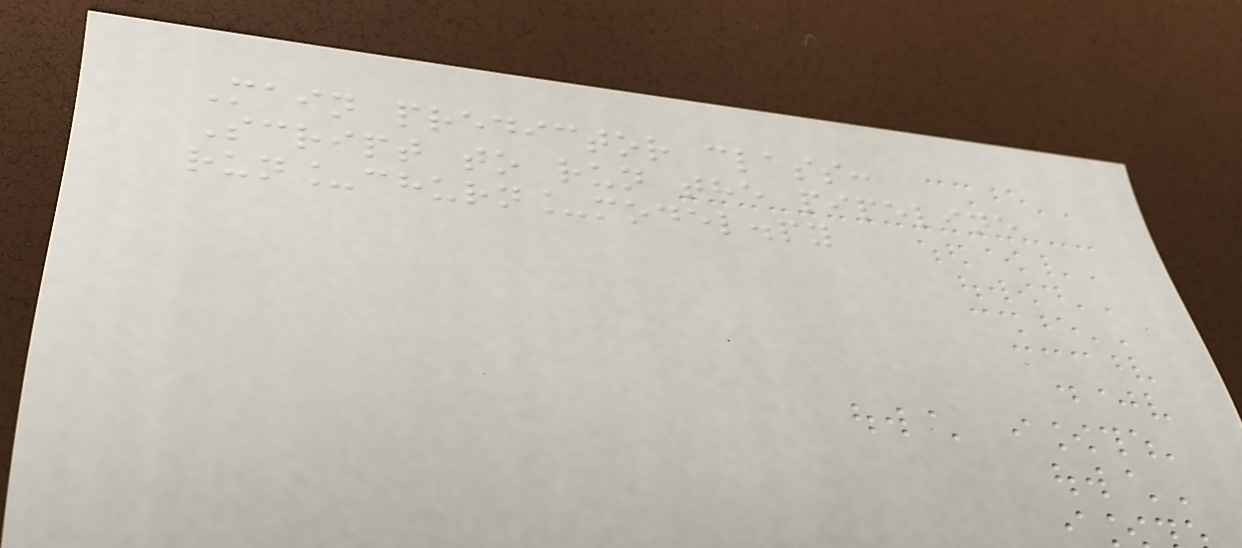Main predictor class:
Script to run the pipeline
run_churn_model.py
